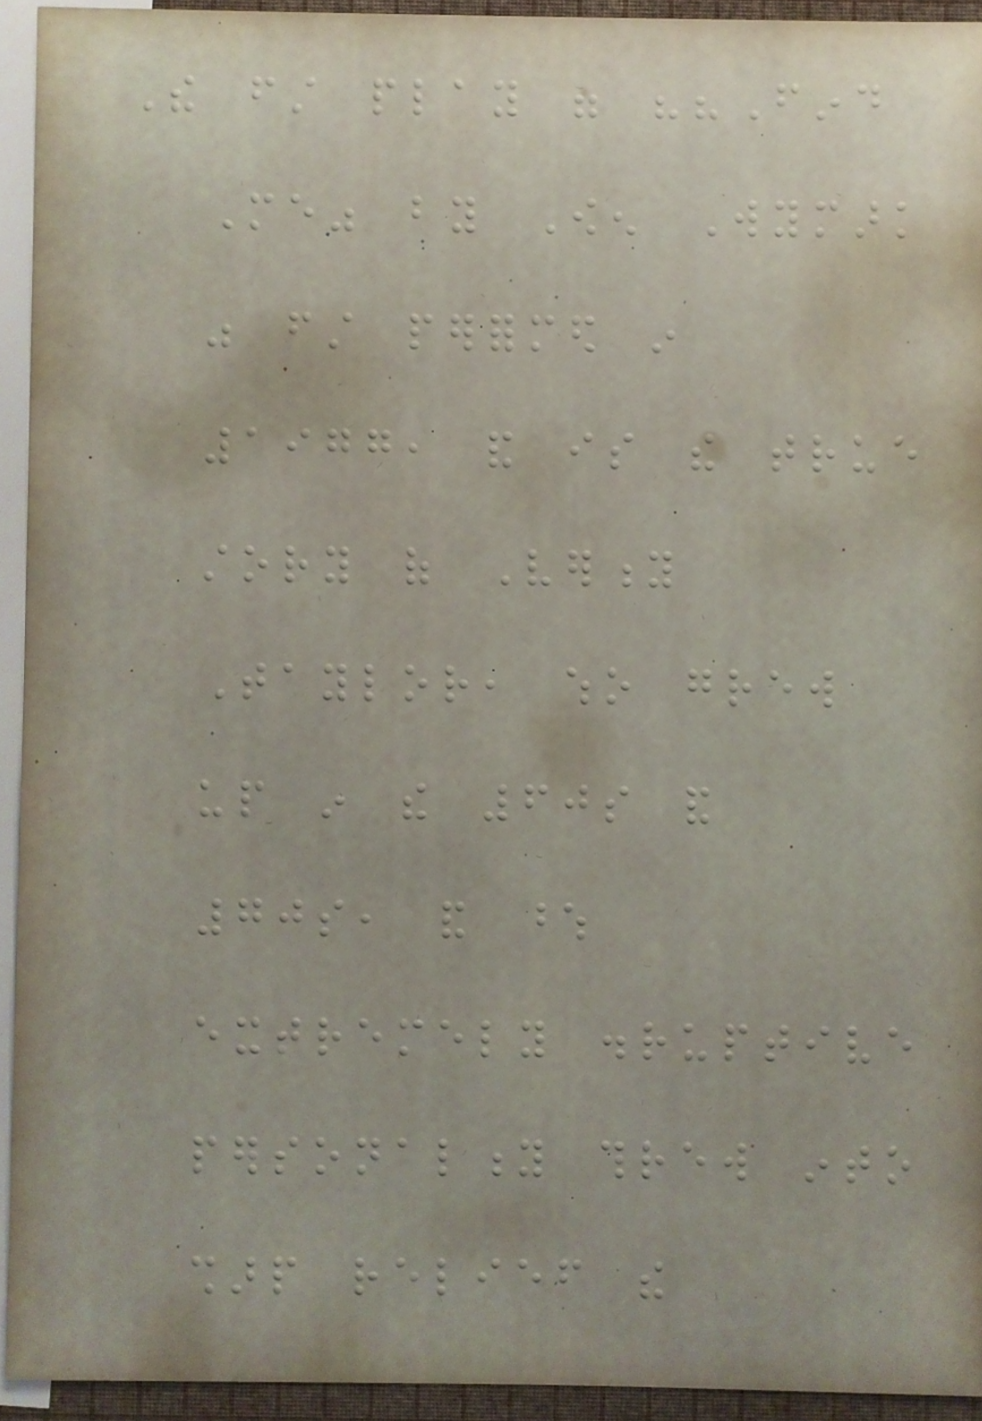The first play were ""Find
Me" by Owen Wymark
was first performed in
1977, and is the true
story of Verity
Taylor, who grew
up in the 60s and
70s, and whose
extremely disruptive
personality threw into
sharp relief the
